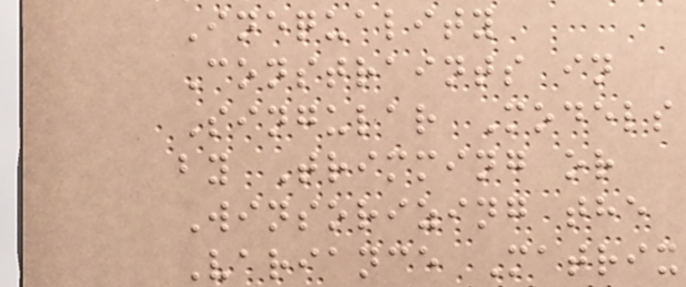Inequality
Constraints in
Singular Models
by Trimming or
Winsorizing the
Variance Matrix
